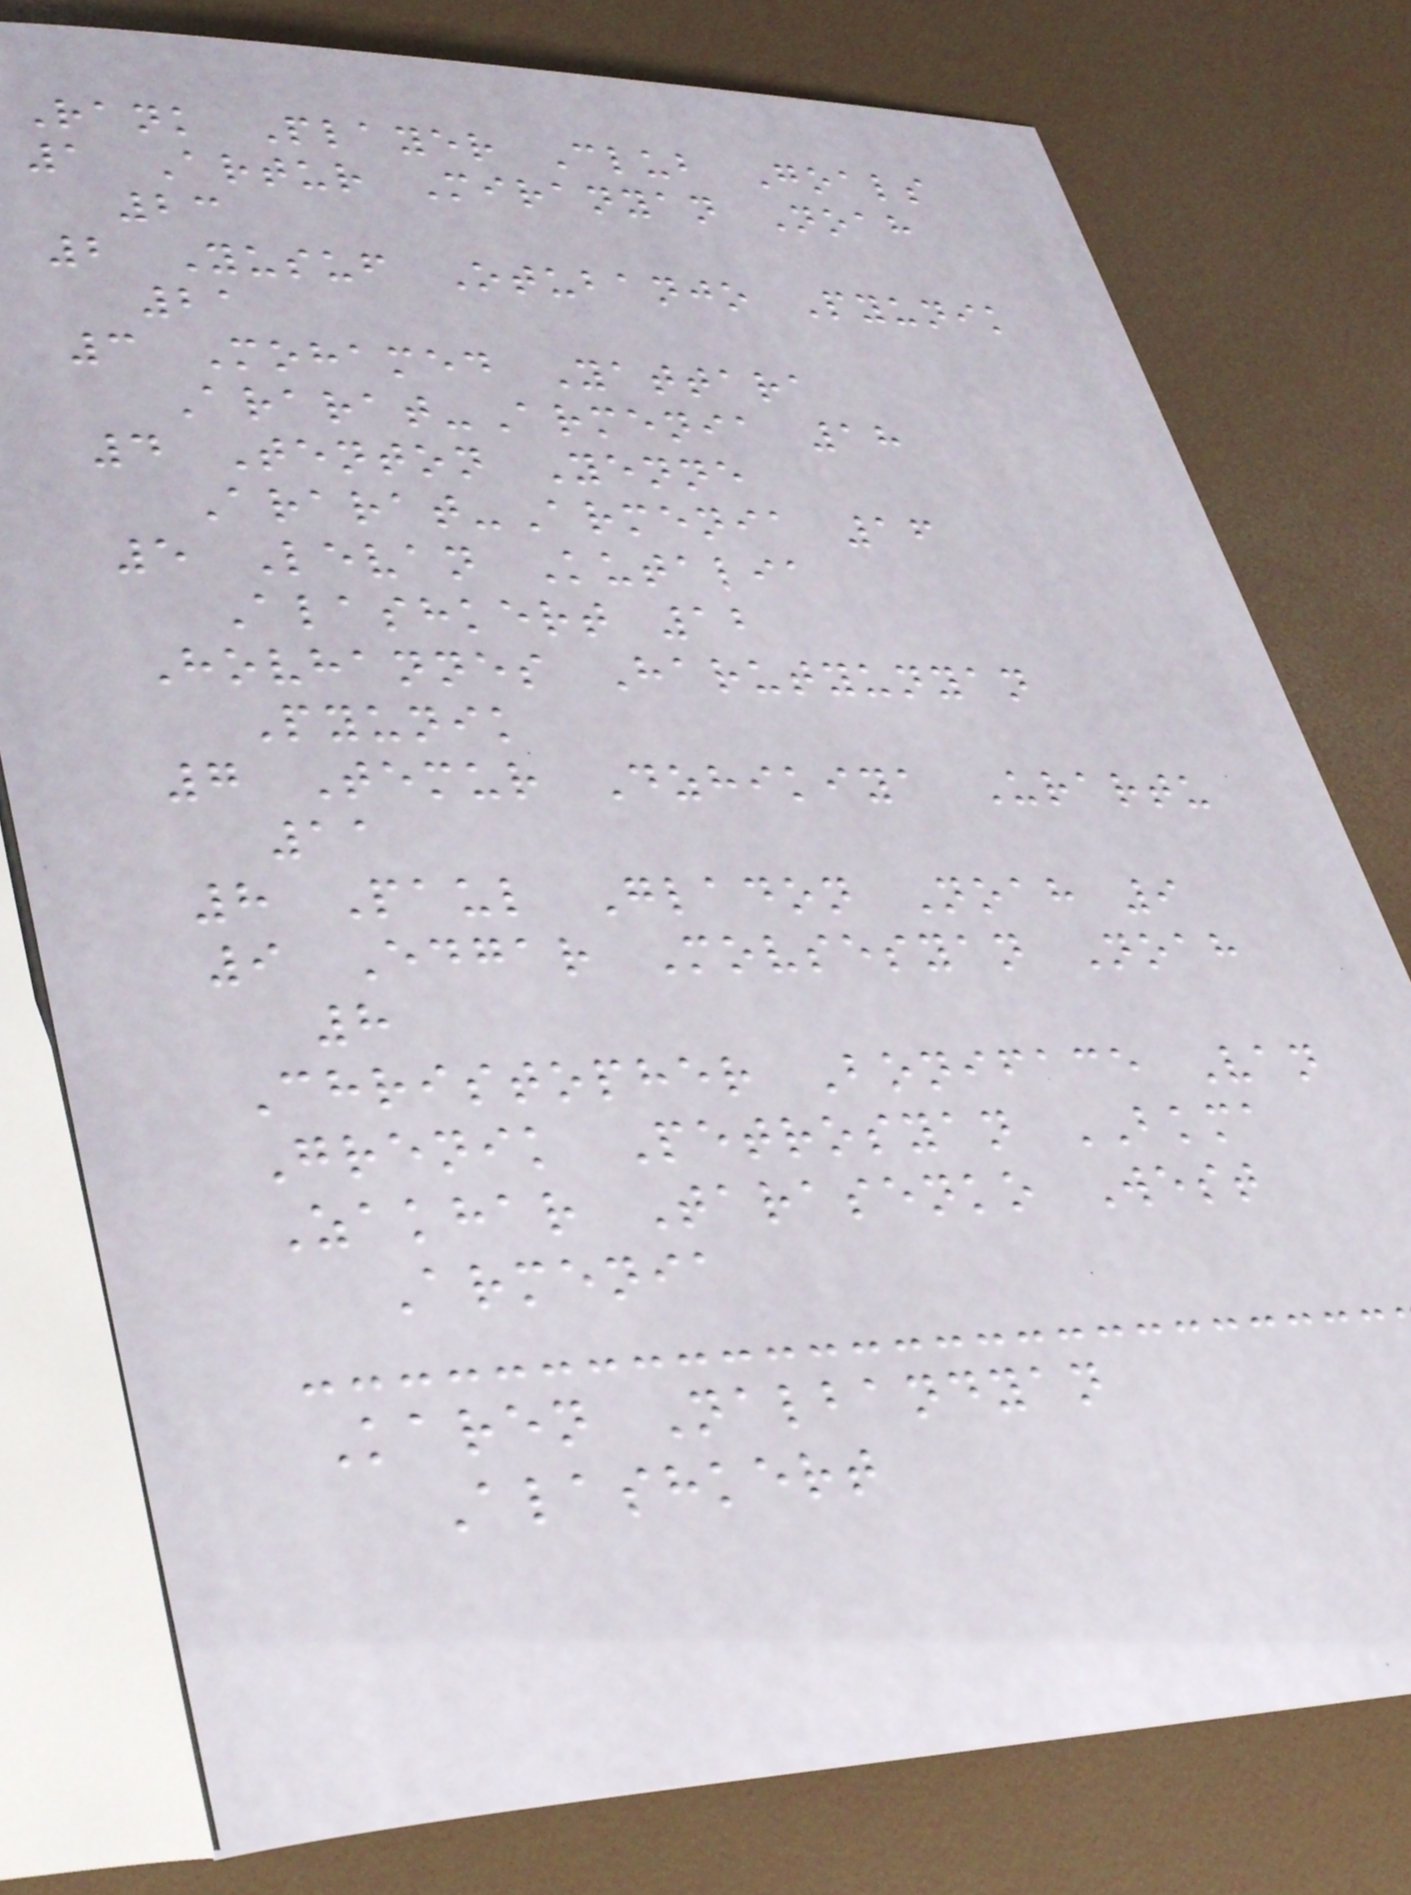Rank Player Club Goals
1 Artur Miranyan Noah
23
2 Yusuf Otubanjo Pyunik
21
3 Mohamed Yattara
Ararat-Armenia 18
4 Tenton Yenne
Ararat-Armenia 16
5 Levan Kutalia
Alashkert 12
Hovhannes Harutyunyan
Pyunik
7 Temur Dzhikiya Urartu
11
8 Paul Gladon Noah 9
9 Edgar Movsesyan Noah
8
Christopher Boniface Van
Grenik Petrosyan BKMA
Zakhar Tarasenko West
Armenia
Karen Nalbandyan
Alashkert
